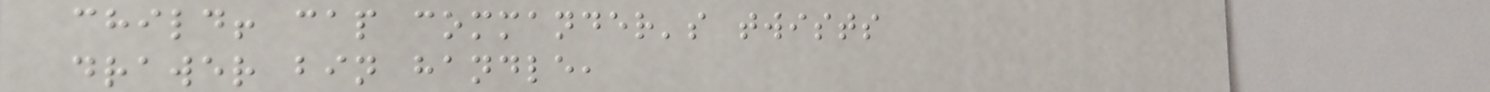child! cap commander's twists
drawer bin handle,
